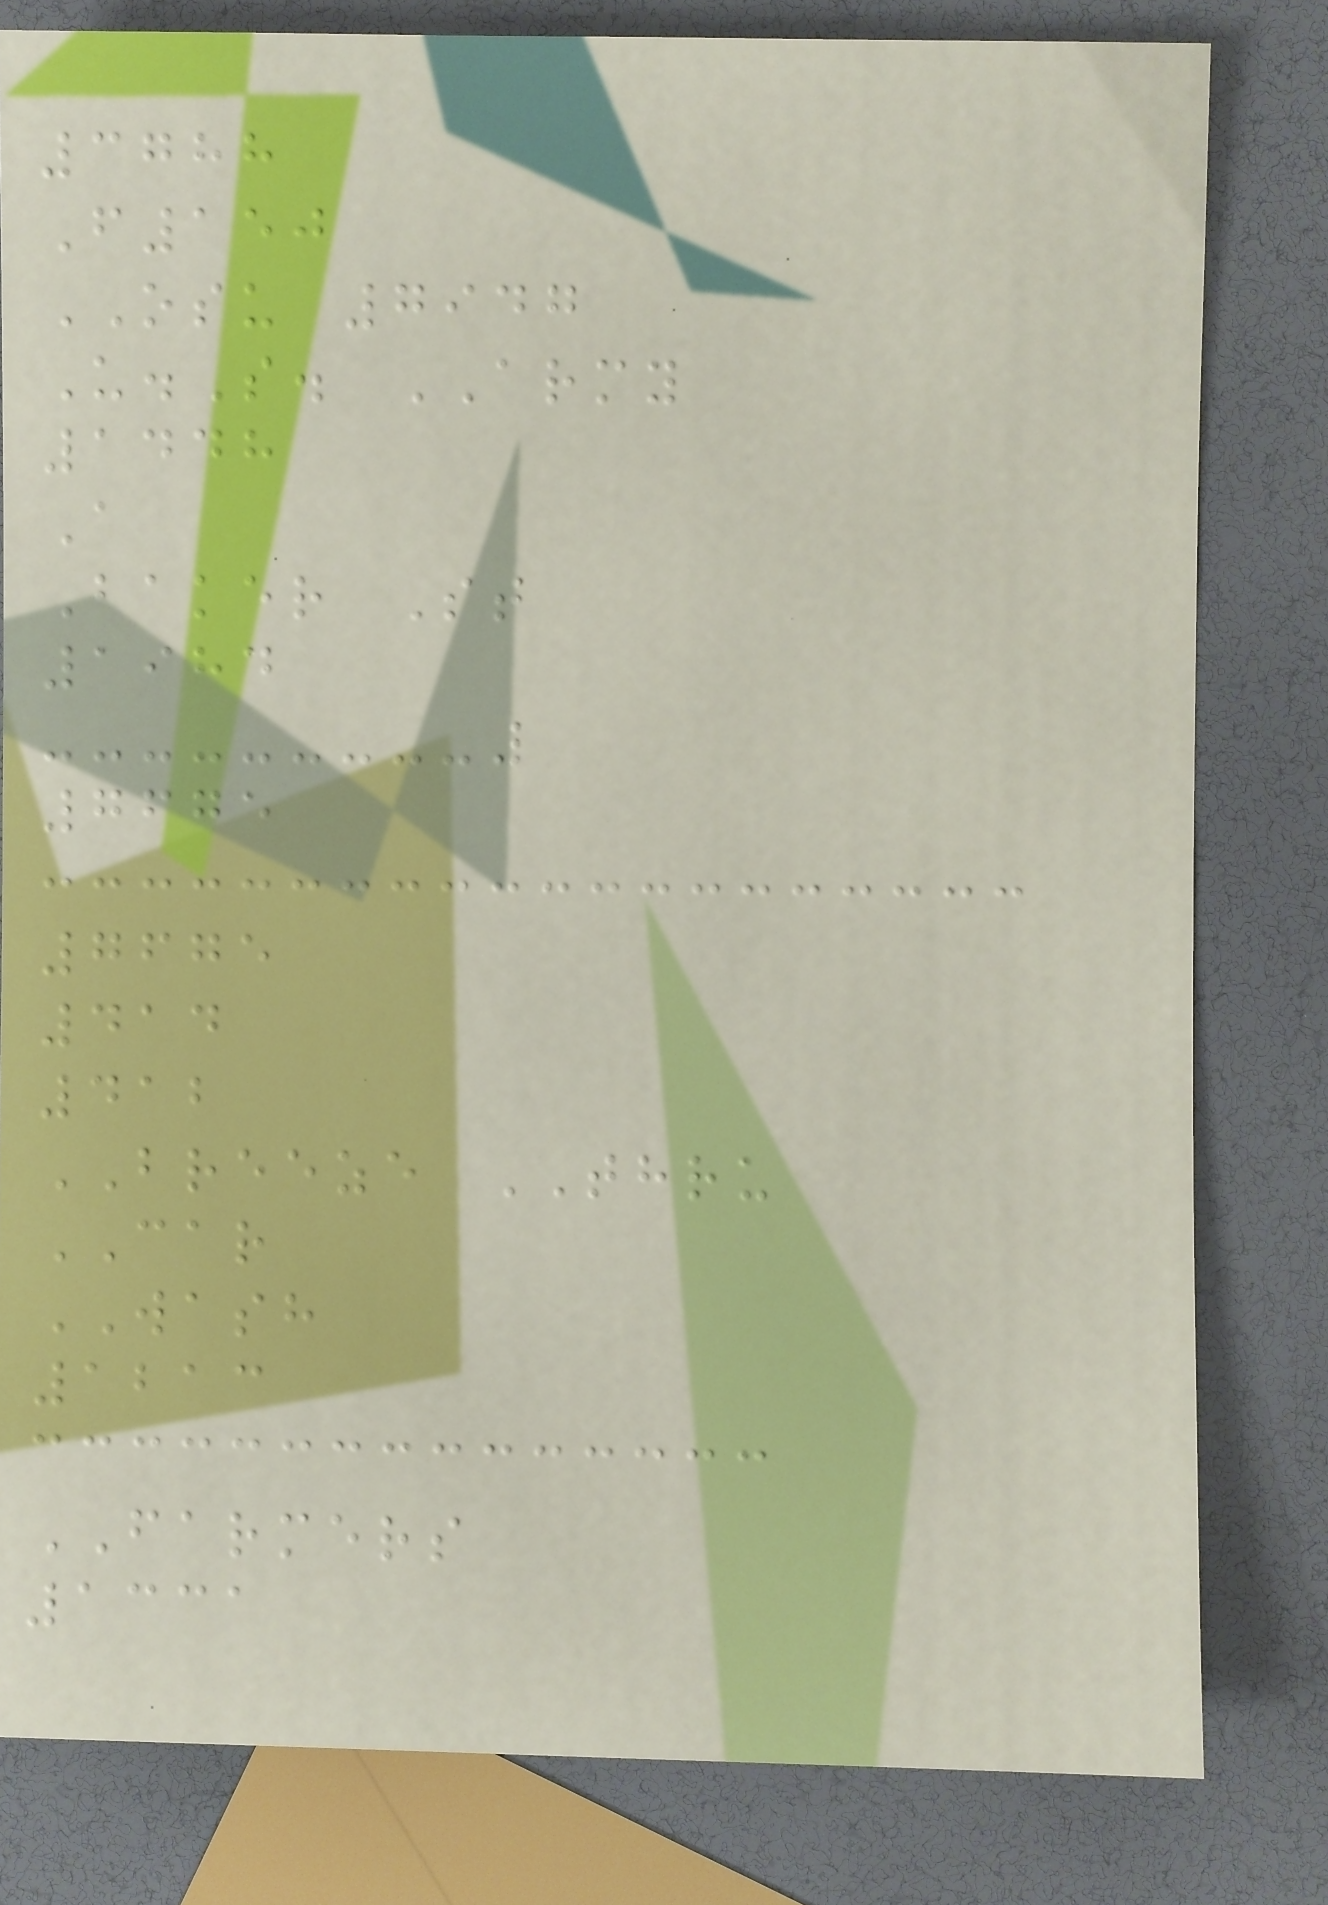3788
F150
OSU 7947
U.S. ARMY
1448
A
Baker St
1984
7675
7675
414
412
BREEZE THRU
CAR
WASH
1213
FARMERS
1331
